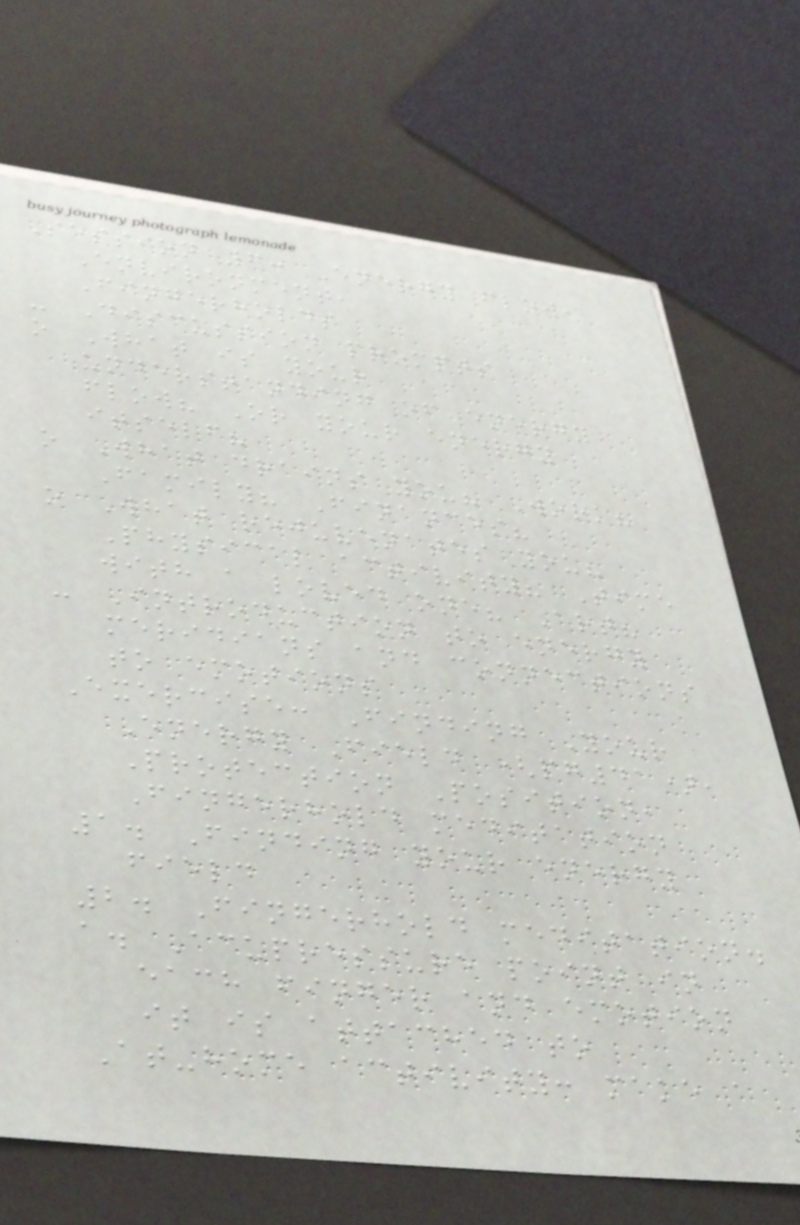Session 6: Energy flow,
Environment,
Fingerholds
- Discussion prompts
o What is your
understanding of energy
flow? Or your energy
itself?
o What drains you? Work?
Family? Finances?
o What rejuvenates you?
Physical activity? Time
with a loved one? Art?
- Introduction to energy
meridians and connections
to emotions
Exercise: Finding Your
Energy Field (pg41),
Protection Position,
Fingerhold meditation
1. Finding your energy
field
2. Fingerhold meditation.
a. Acupressure point in
each finger and emotion
it is attached to
At-home activity: make a
